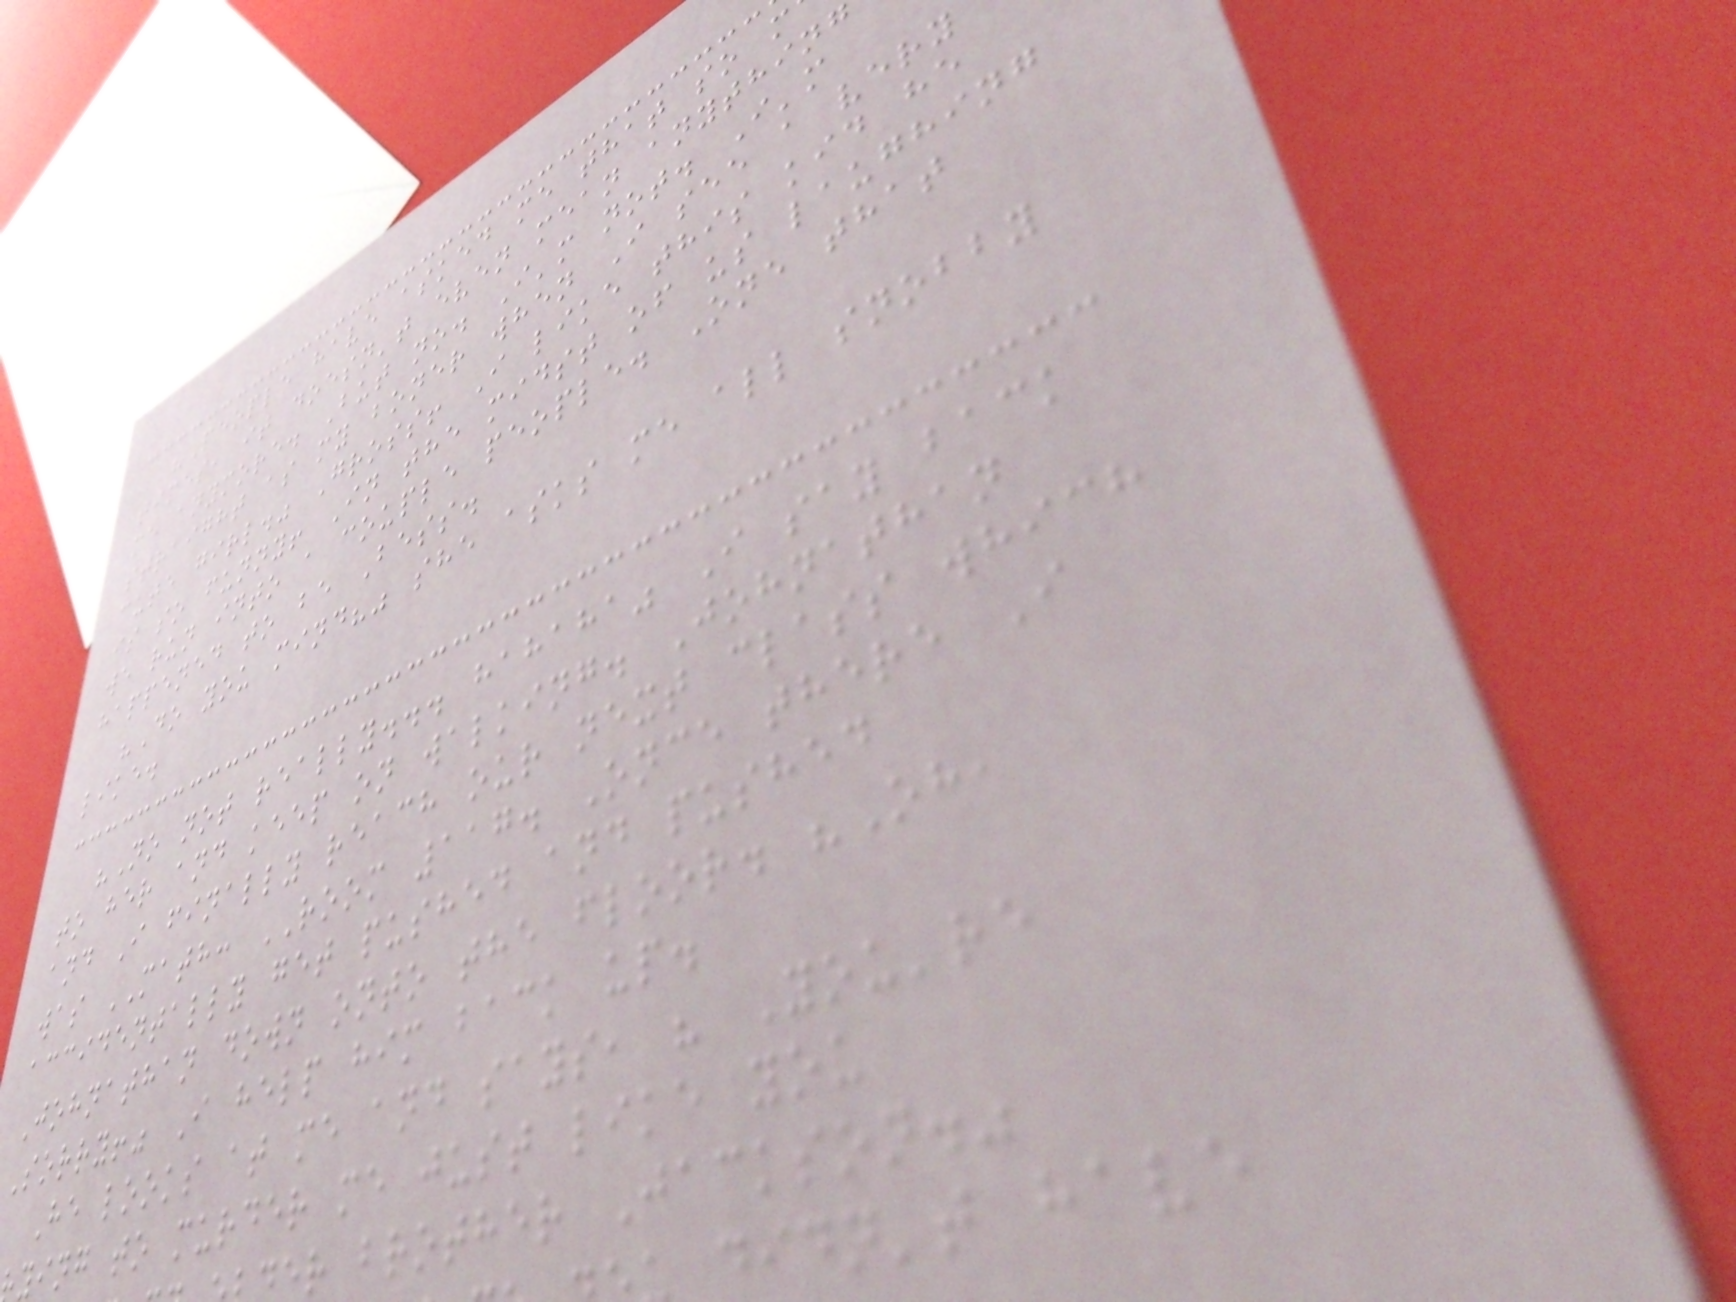"People have asked me that so m
times, it doesn't even mean anything
me anymore. But no. I'm not. I'm
straight as my boner when I see a very
cute girl." Gross! I like this kid he
is so funny! In the midst of us laughing
we run into a couple people. One that
happened to be Bess.
"Do you mind?" she asks me all snobby
like.
"No not really... hahaha" I say back
to her and keep on walking. Johnathan
and I finally reach our next class which
was MATH: ROOM 117. Once there I
accidentally get pushed and pushed
Johnathan down onto the floor. "Oh,
Sorry!" I help him back up.
He looks at me and says, " You're
ying to murder me just like you
er brother Jackson."
didn't have
